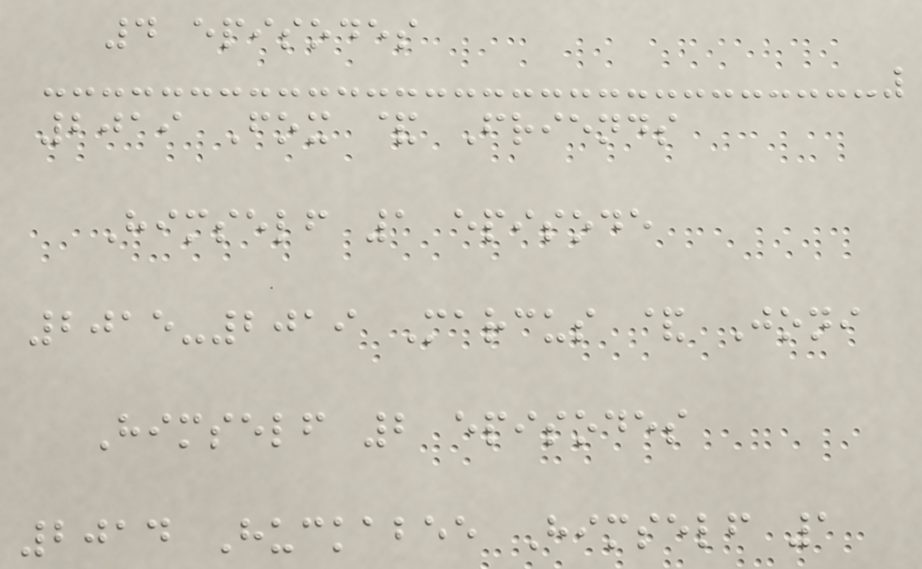4 episodes
2019 Fox & Friends
Himself 1 episode
2015-2019 Marcus & Joni
Himself 2 episodes
2014 Huckabee Himself 1
